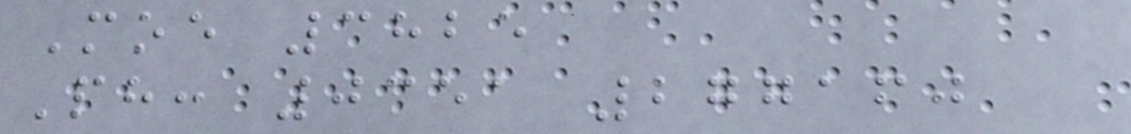Moe 3825
Ph: 0351 277160
